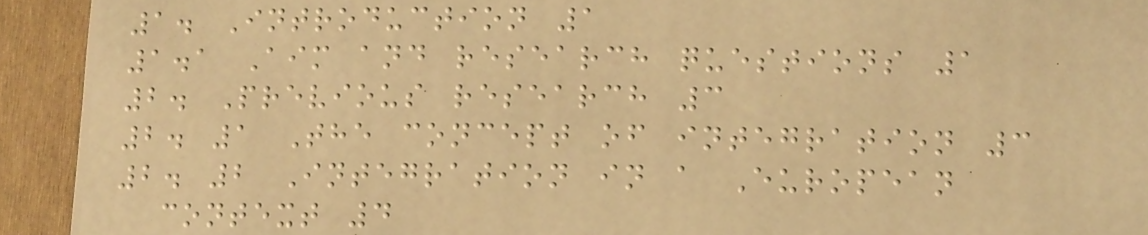1. Introduction 1
1.1 Aim and research questions 1
2. Previous research 3
2. 1 The concept of integration 3
2. 2 Integration in a European
context 4
